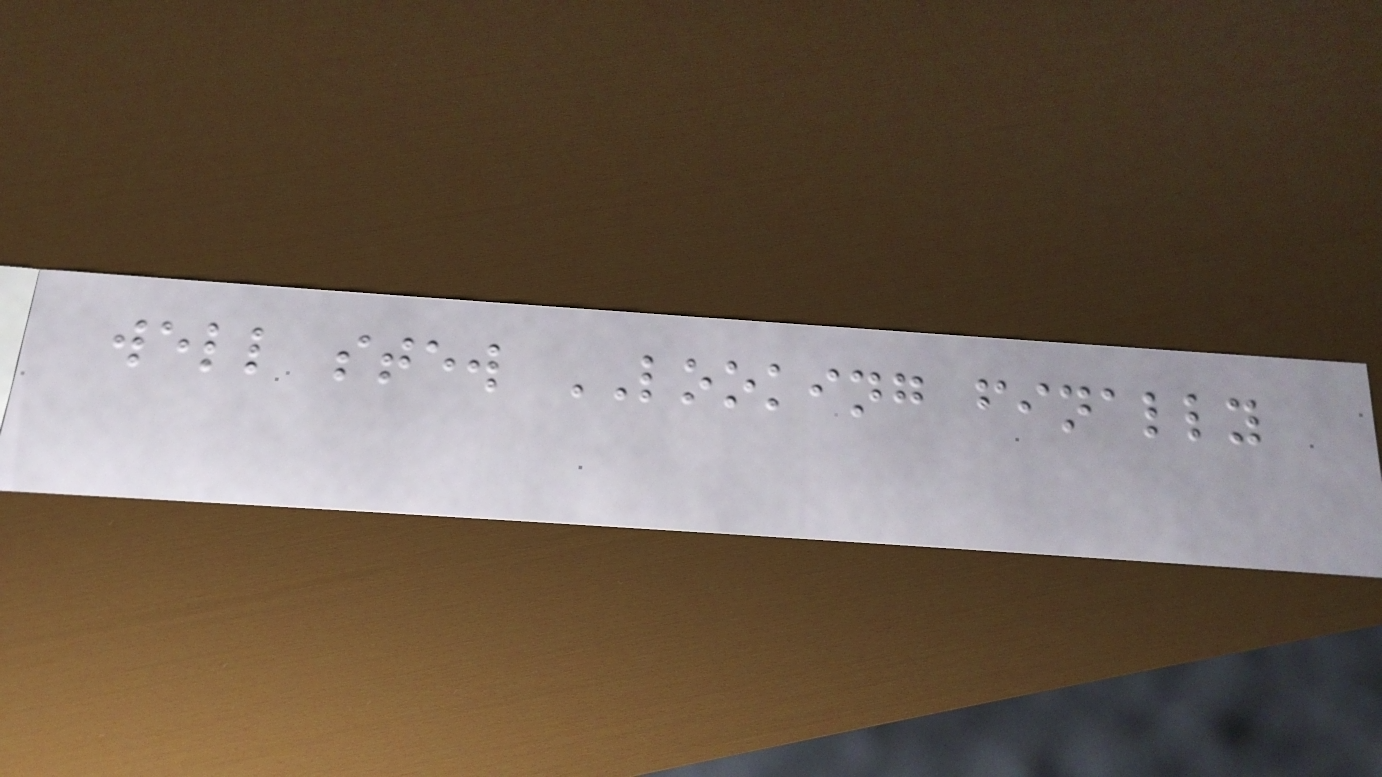well stew LOOKING finally
